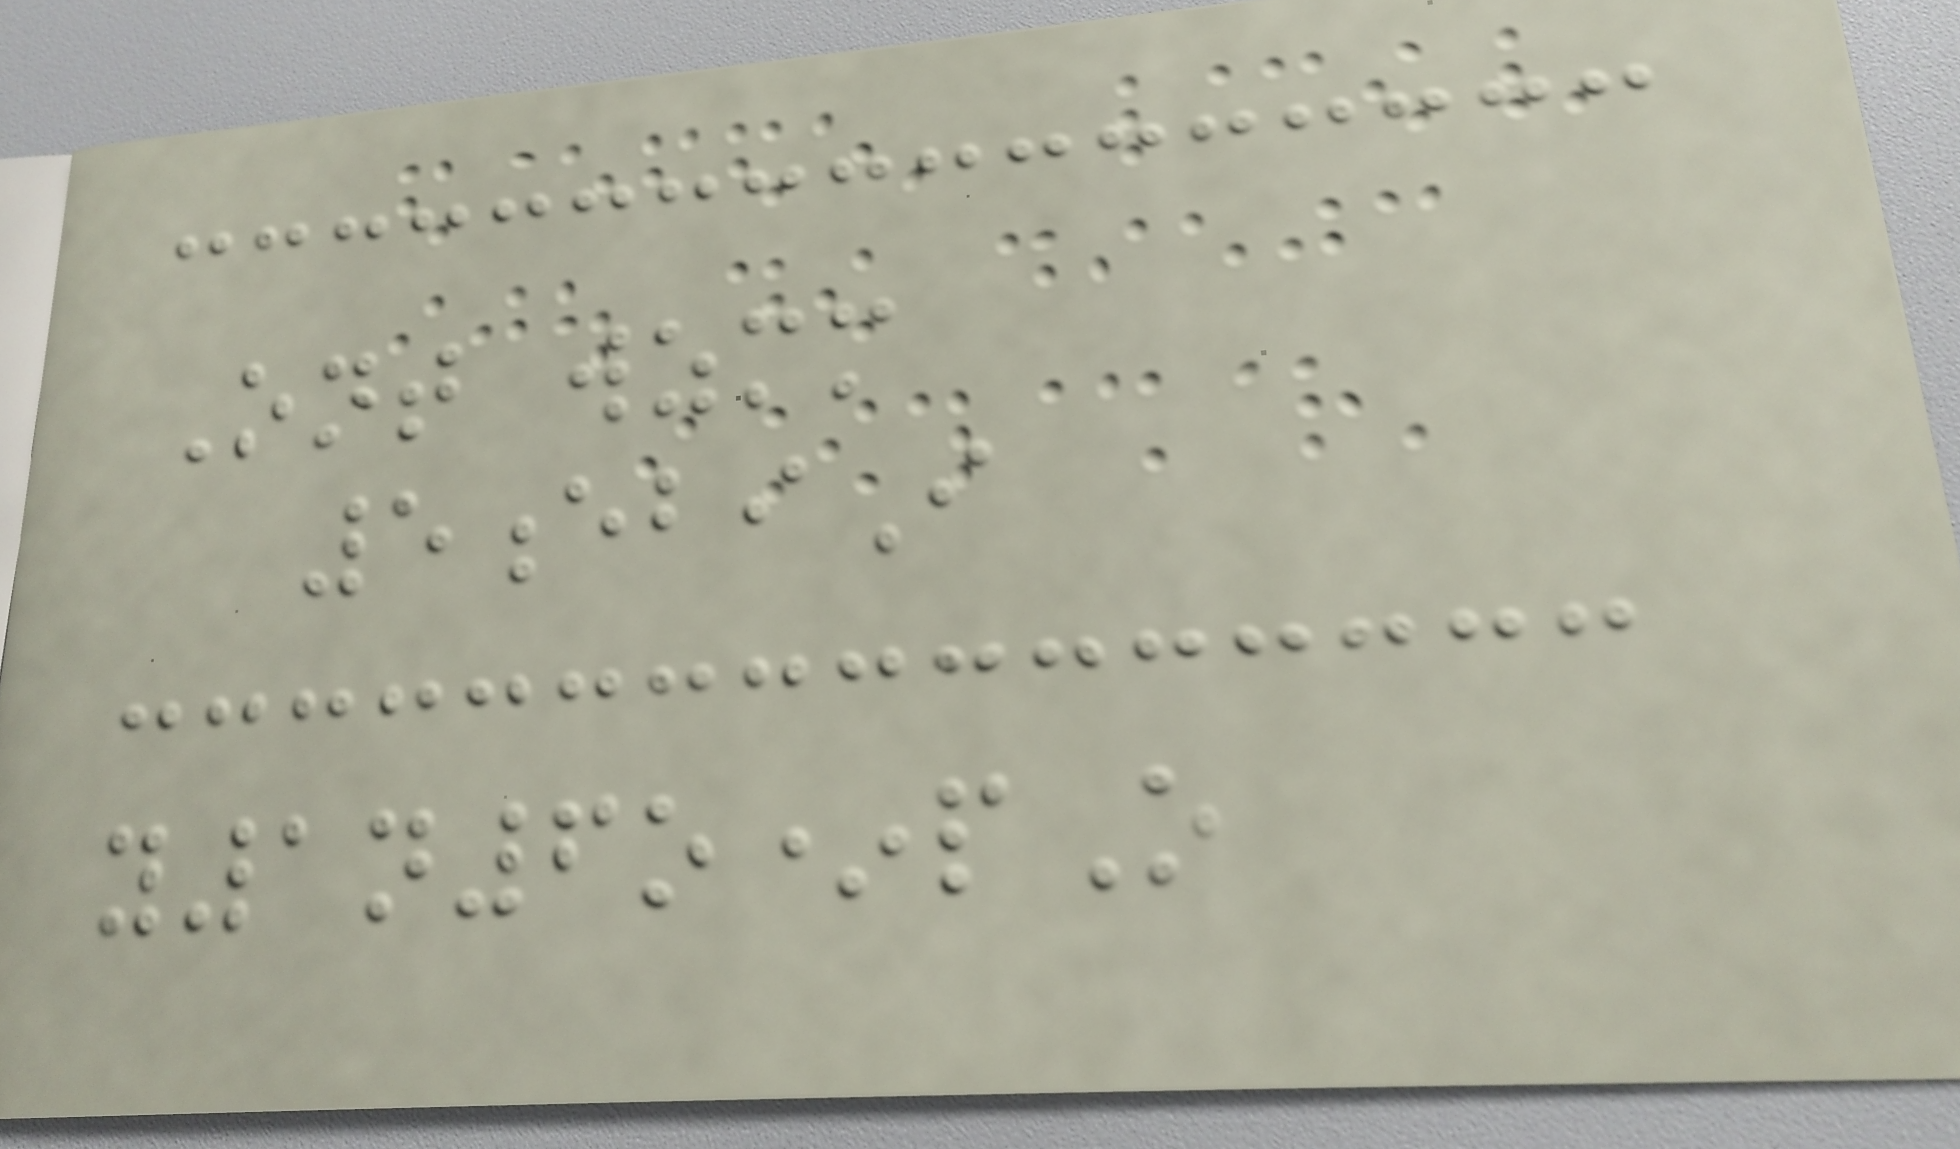Ont wzmm
5ebiI
y1n6o*pO
